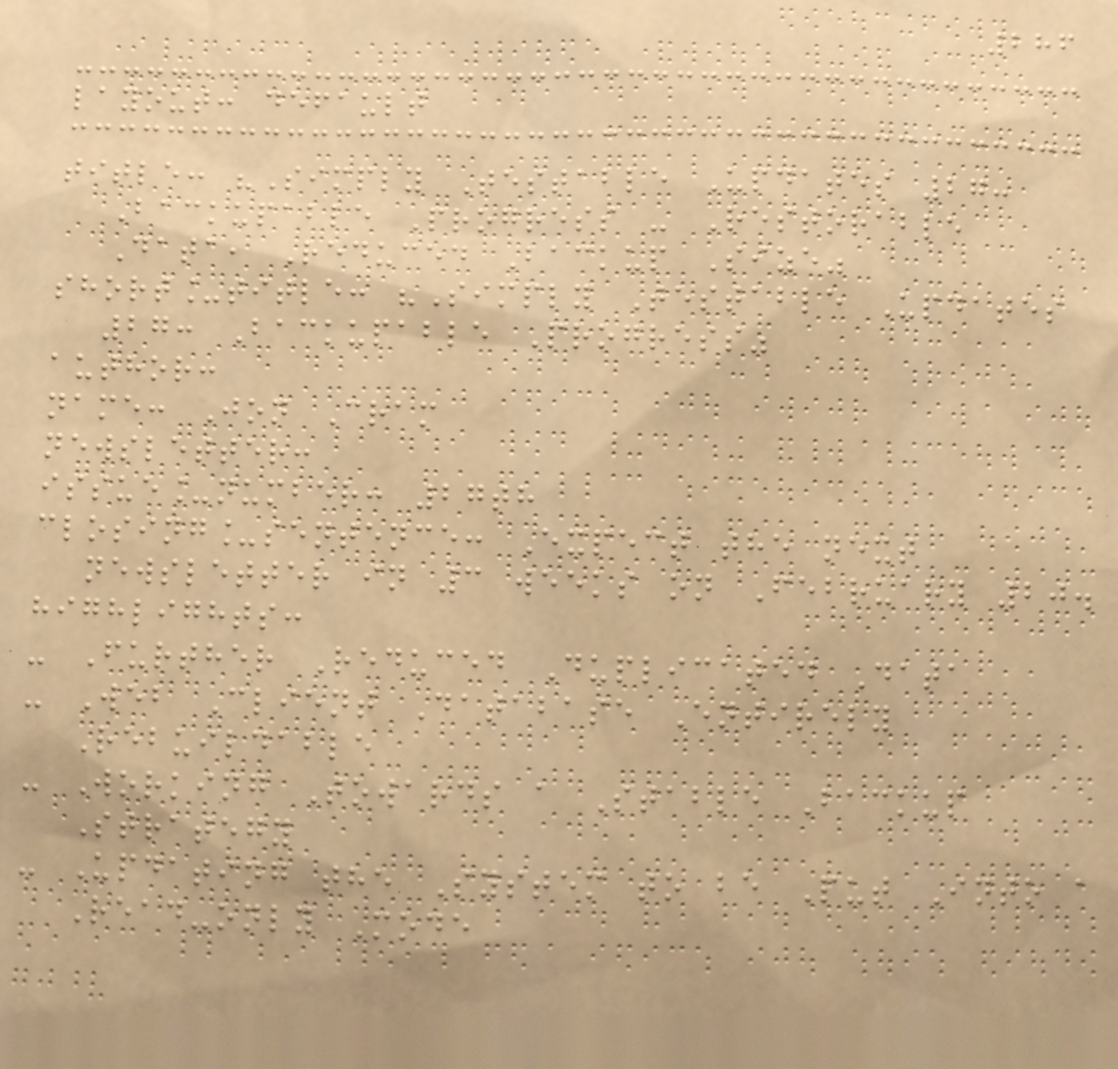286
layout: default
title: "Simply Testable Updates 27:
Backupable Progress - Restorable
Data, Reduced Backup Size"
short_title: "Simply Testable Updates
27: Backupable Progress"
author:
name: Jon Cram
newsletter:
issue_number: 27th
closing_sentence: Expect the next
newsletter in 3 weeks on February 20.
highlights:
- Further Reduced Duplicated Data
- Web Client Database Entirely
Rebuildable
- Working Towards a Stable Backup
Strategy
- Updating the System to be Put Into a
Read-only Mode
